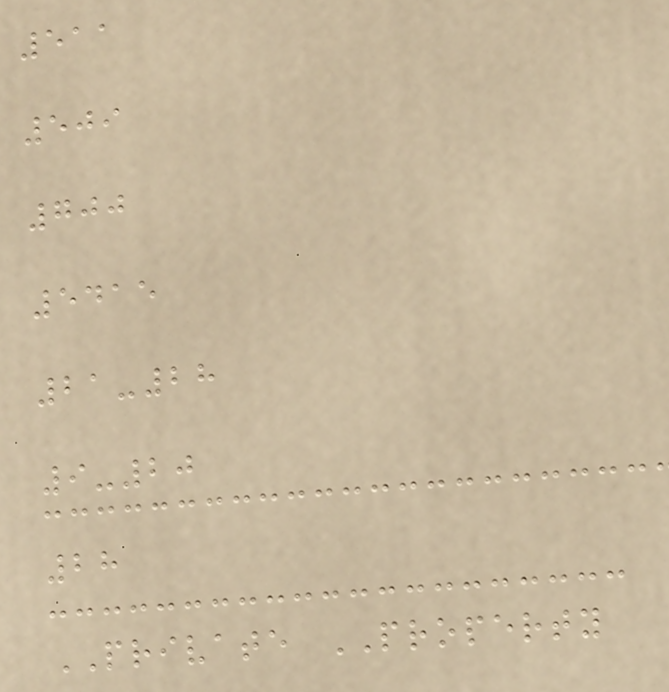511
509
700
5415
21-28
9-20
28
PRIVATE PROPERTY
